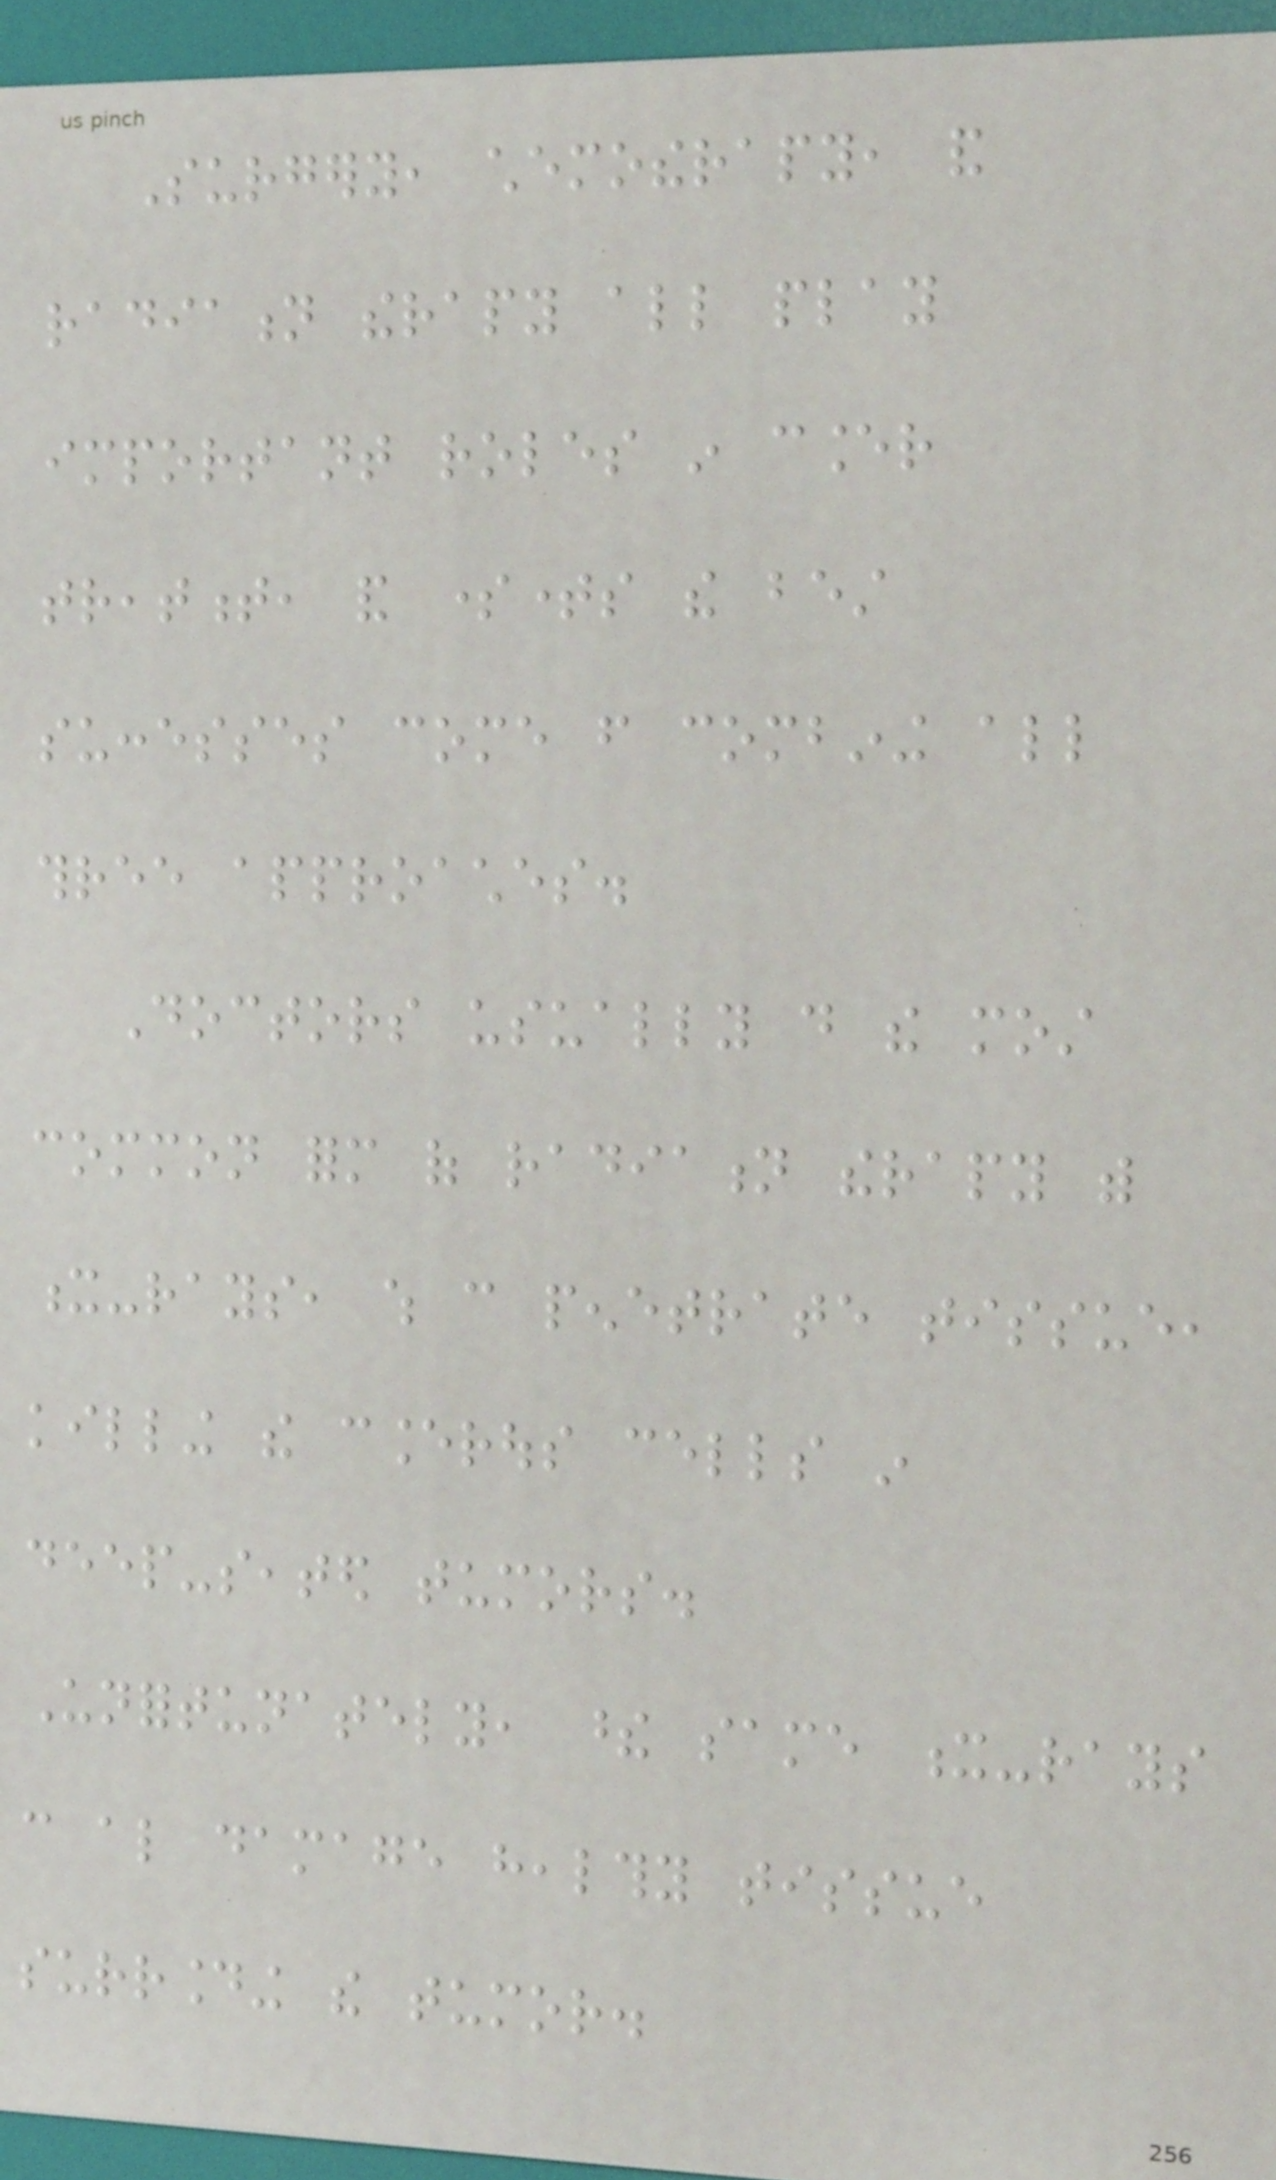Surgery, chemotherapy, and
radiation therapy all play
important roles in cancer
treatment, and sometimes the best
successes come from combining all
three approaches.
Doctors usually do the most
common form of radiation therapy with
x-rays, which can penetrate tissue,
killing the cancerous cells in
deep-seated tumors.
Unfortunately, these same x-rays
can also damage healthy tissue
surrounding the tumor.
